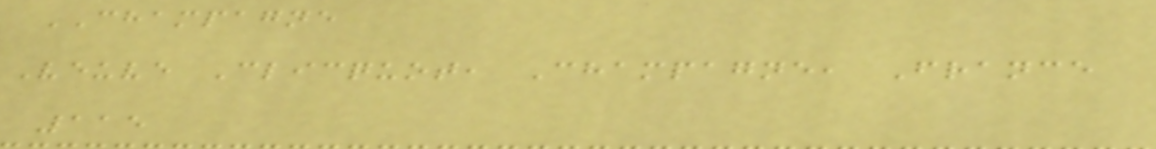CHAMPAGNE
Veuve Clicquot, Champagne, France
115
